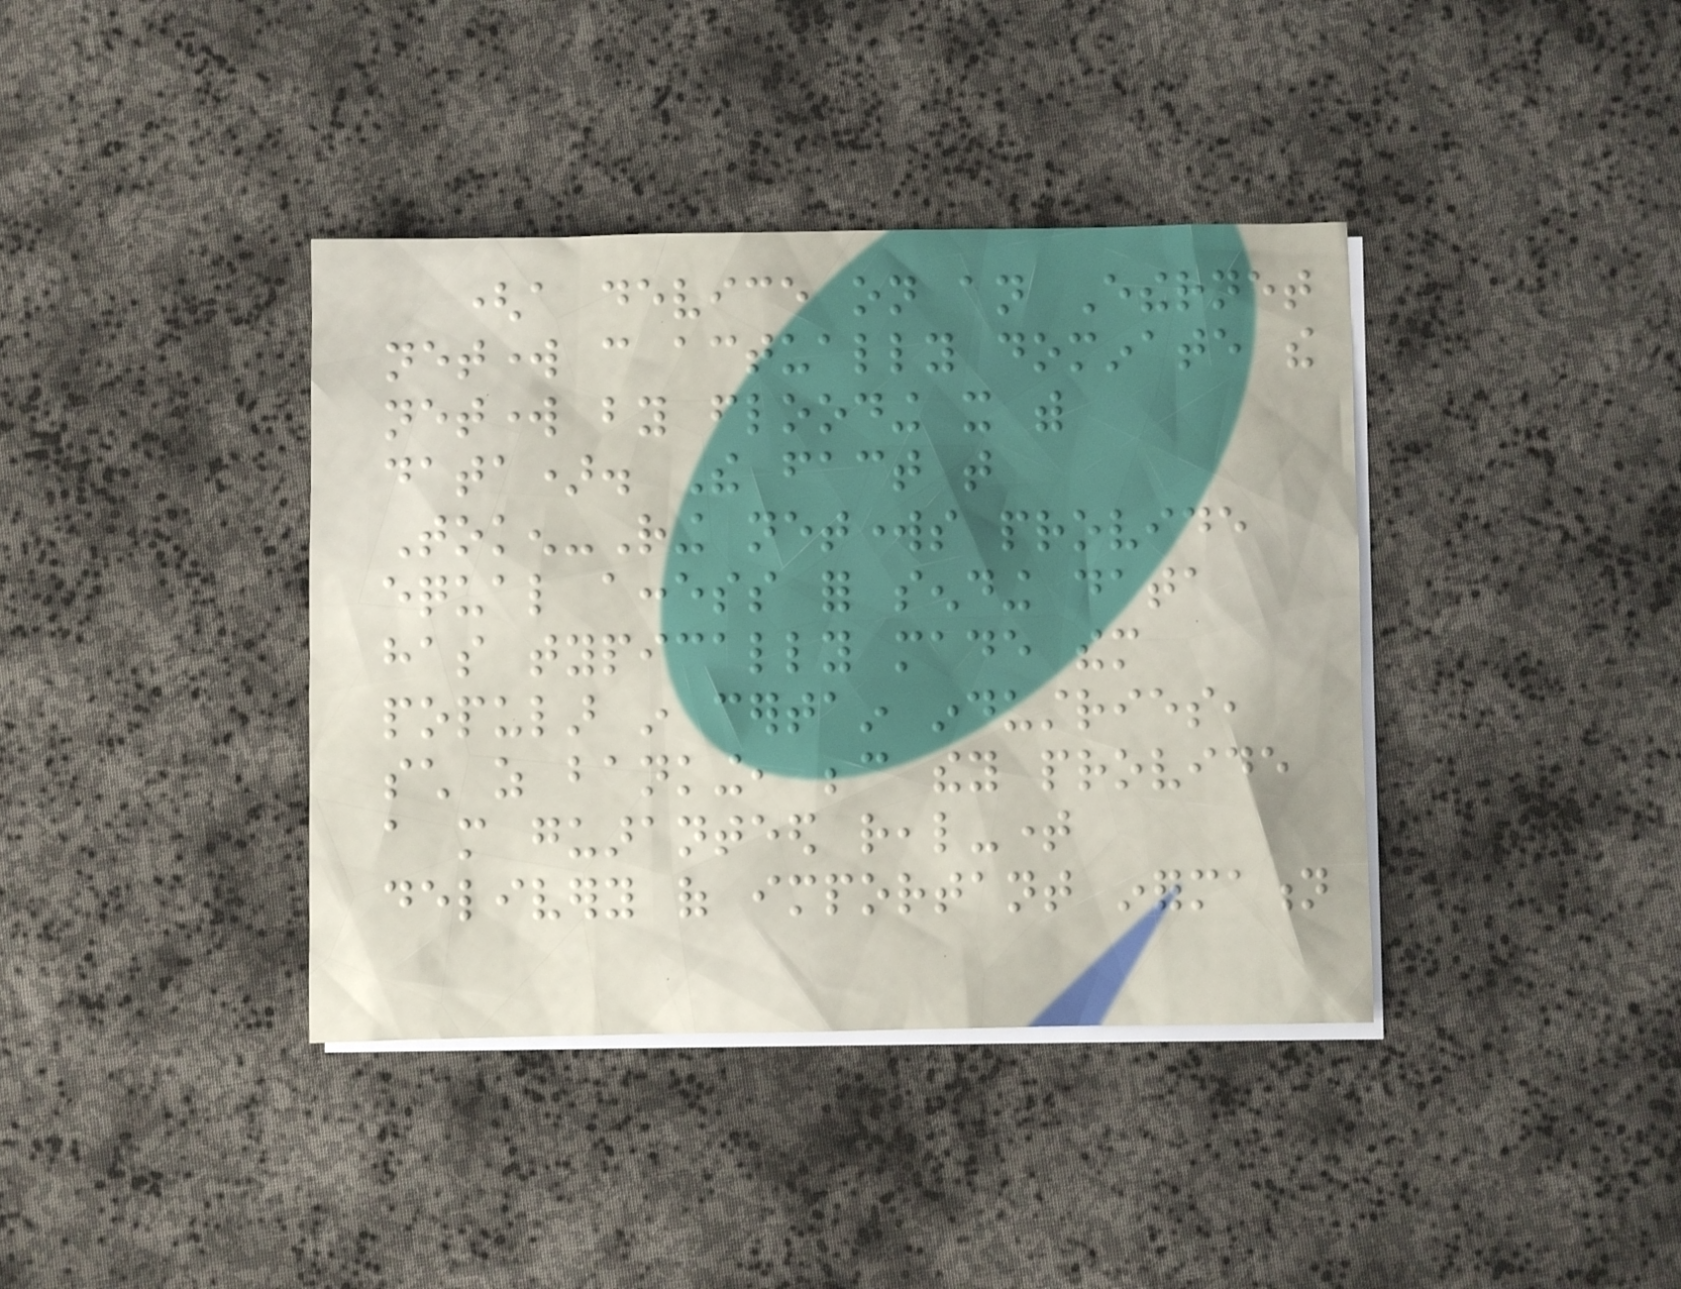(a device on an Ethernet
network can actually dominate the
network by flooding it with
data). The fact that
Token-Ring networks provide
equal access for sending data
has typically made them
popular in certain industries,
such as banking, because they provide
a more guaranteed real-time
delivery of important information
